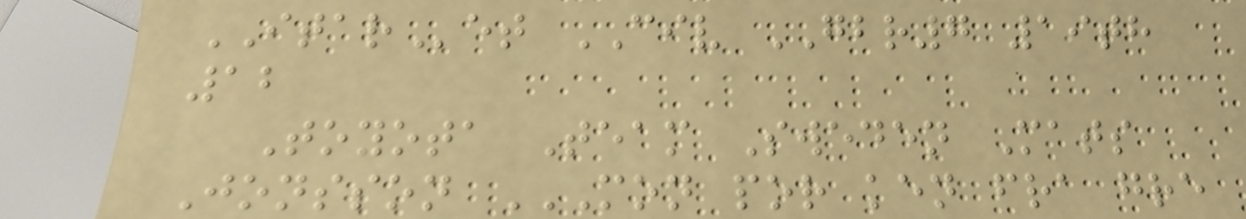ITARet CIV GBR7 19th
12
Toyota Team Sweden Mats
Jonsson MON POR KEN FRA GRE
